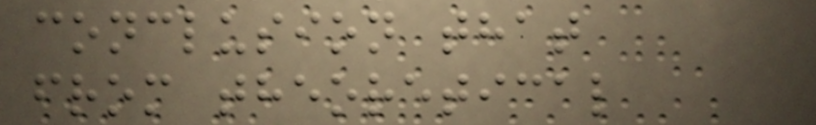conclusion that
from theoretical
